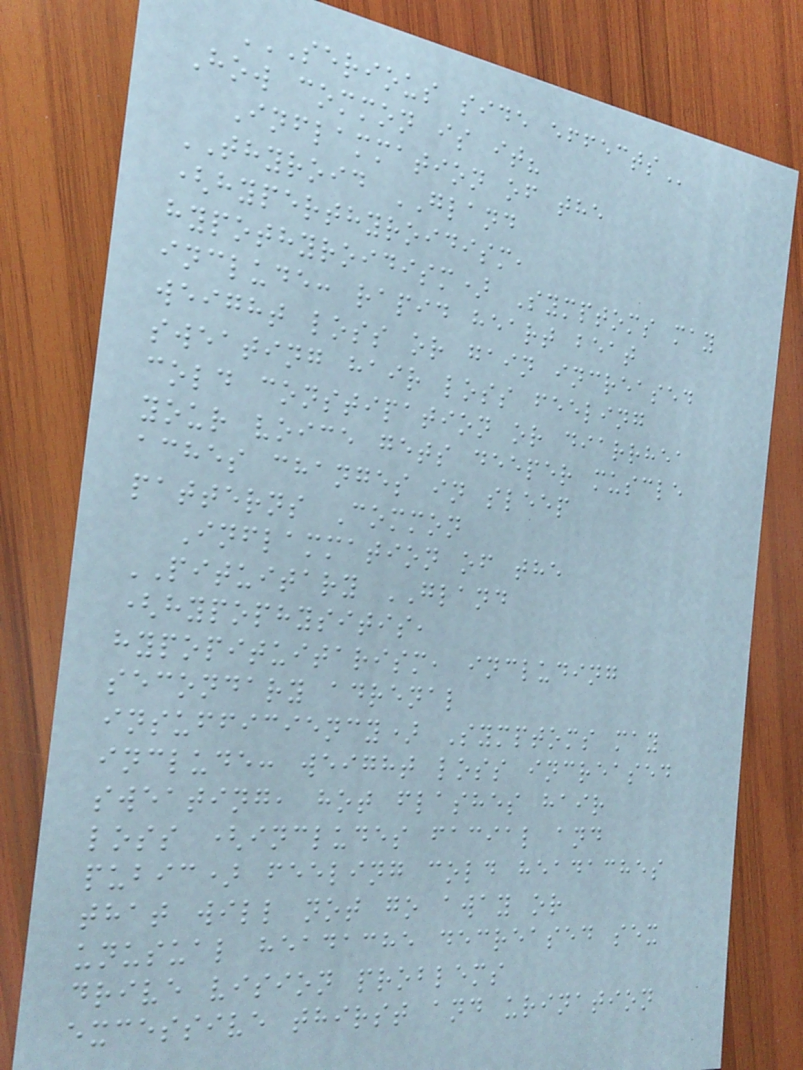SERIOUS SIDE EFFECTS
How common is it?
Inflammation of the
THYROID GLAND
(hyperthyroidism,
hypothyroidism) Symptoms may
include: rapid heart beat
weight loss or gain increased
sweating hair loss feeling
cold constipation or diarrhea
your voice gets deeper muscle
aches changes in sleep
patterns Common
Inflammation of the
PITUITARY GLAND
(hypophysitis,
hypopituitarism, including
secondary adrenal
insufficiency) Symptoms may
include: weight loss increased
sweating, hot flashes hair
loss (includes facial and
pubic) feeling cold headaches
that will not go away or
unusual headache decreased sex
drive vision problems
excessive thirst and urination
